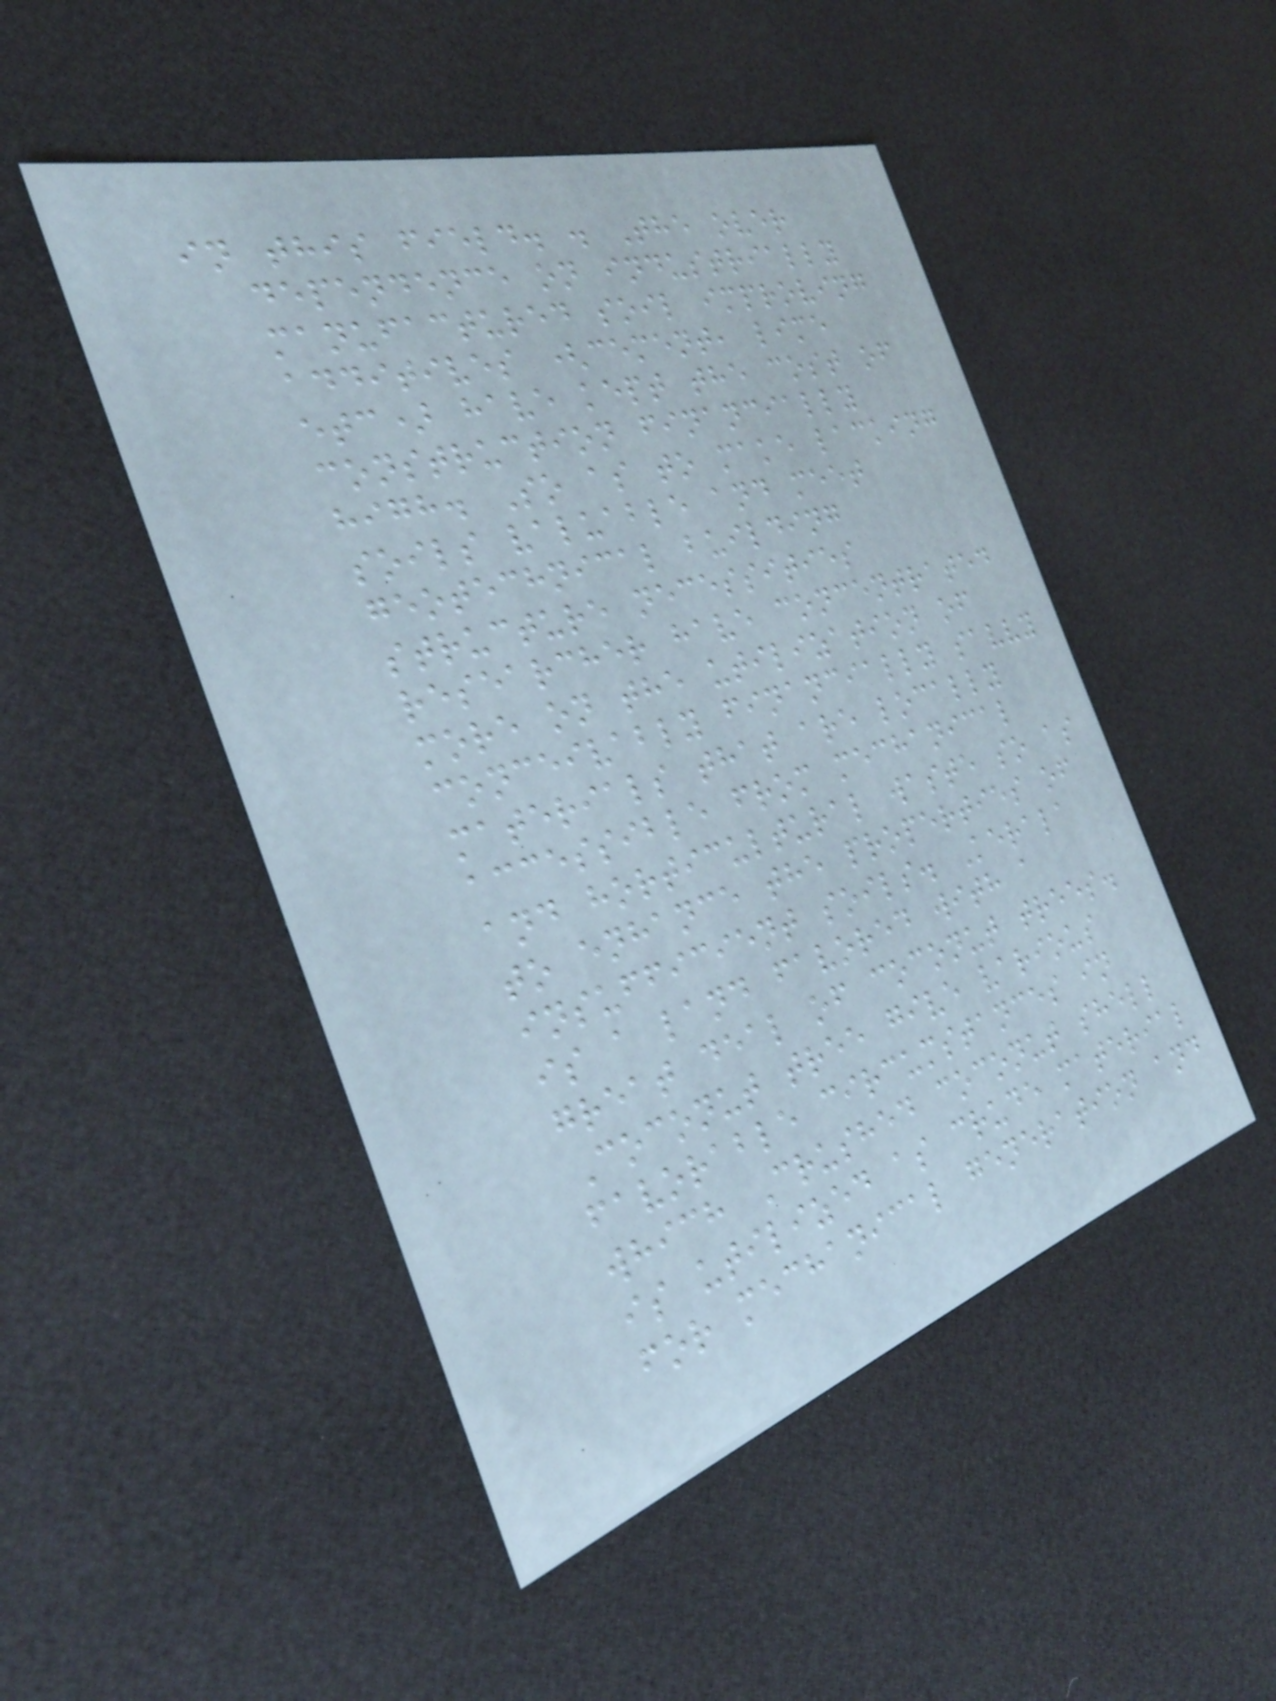in this field. . The over
dependence on industrially
manufactured soil improving
additives (cement, lime
etc) have kept the cost of
construction financially
high. So as to make lacking
soils valuable and meet
geotechnical building
structure necessities
researcher have concentrated
more on the utilization of
conceivably financially savvy
materials that are locally
accessible from mechanical
and horticultural waste so as
to enhance the properties of
insufficient soils. Kerala
is a land favored with a
great deal of coconut trees.
Coconut tree give various
favorable circumstances in
which Crushed coconut shell
is utilized as crude material
for mechanical generation and
